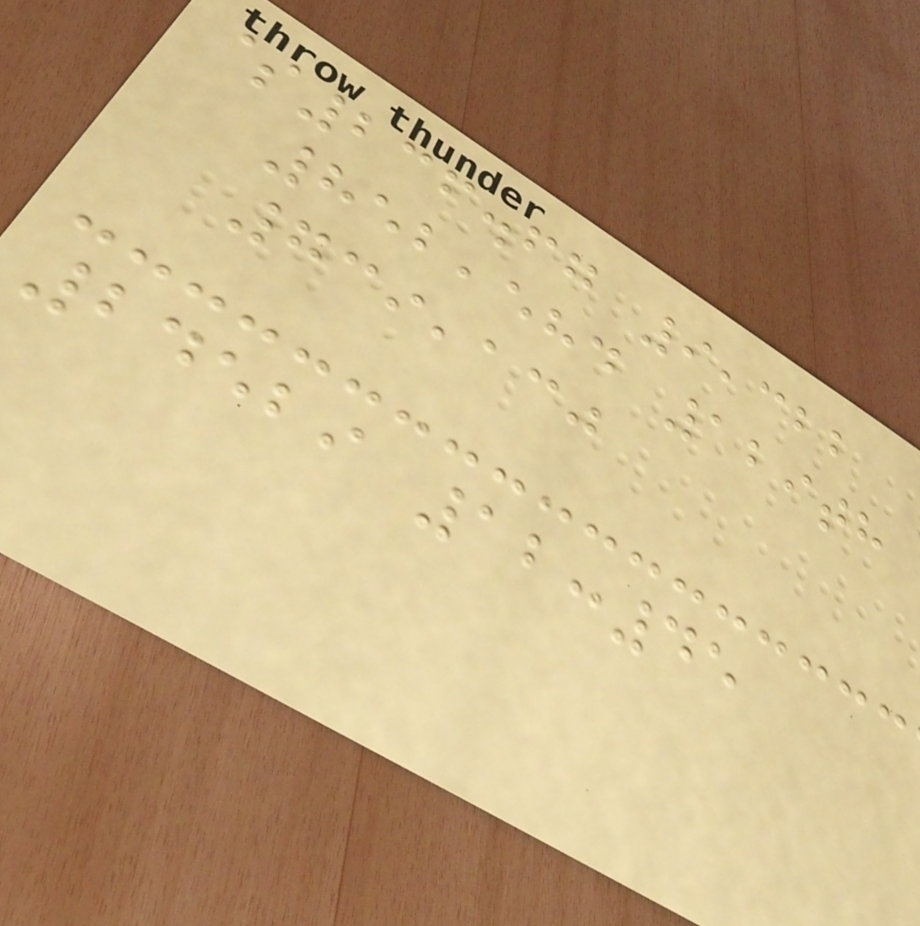$236.67 9,322
852,584 129th
739,130
24529 12:45
